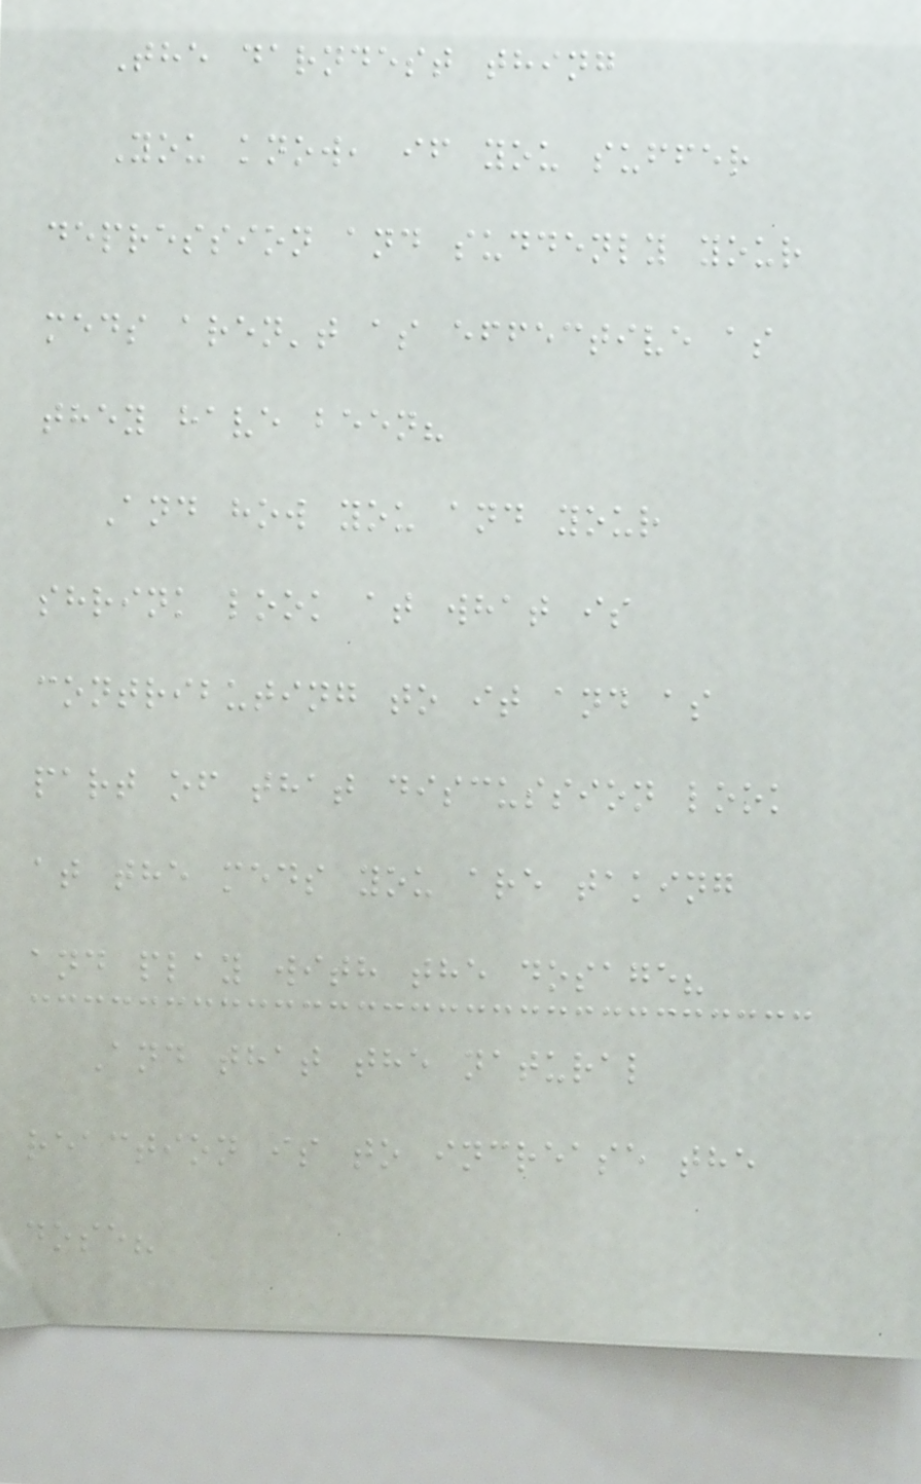The darndest thing
You know, if you suffer
depression and suddenly your
meds aren't as effective as
they have been?
And how you and your
shrink look at what is
contributing to it and as
part of that discussion look
at the meds you are taking
and play with the dosage?
And that the natural
reaction is to increase the
dose?
